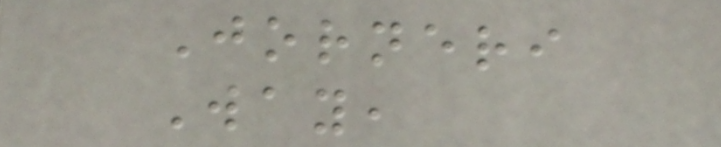Jorneri
Way,
